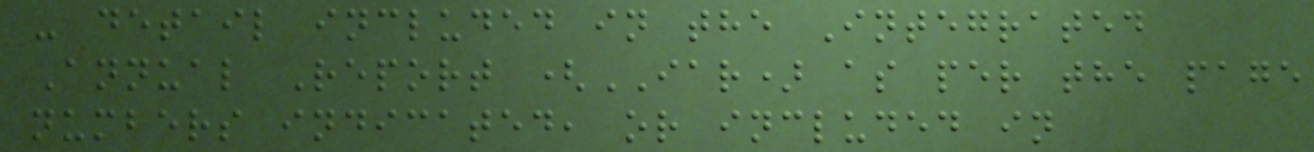- detail included in the Integrated
Annual Report (IAR) as per the page
numbers indicated, or included in
